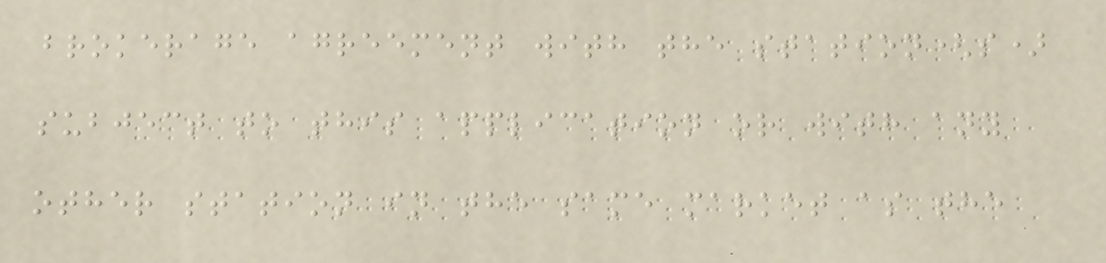brokerage agreement with the station(s)
subject to this application or with any
other station in the same market as the
